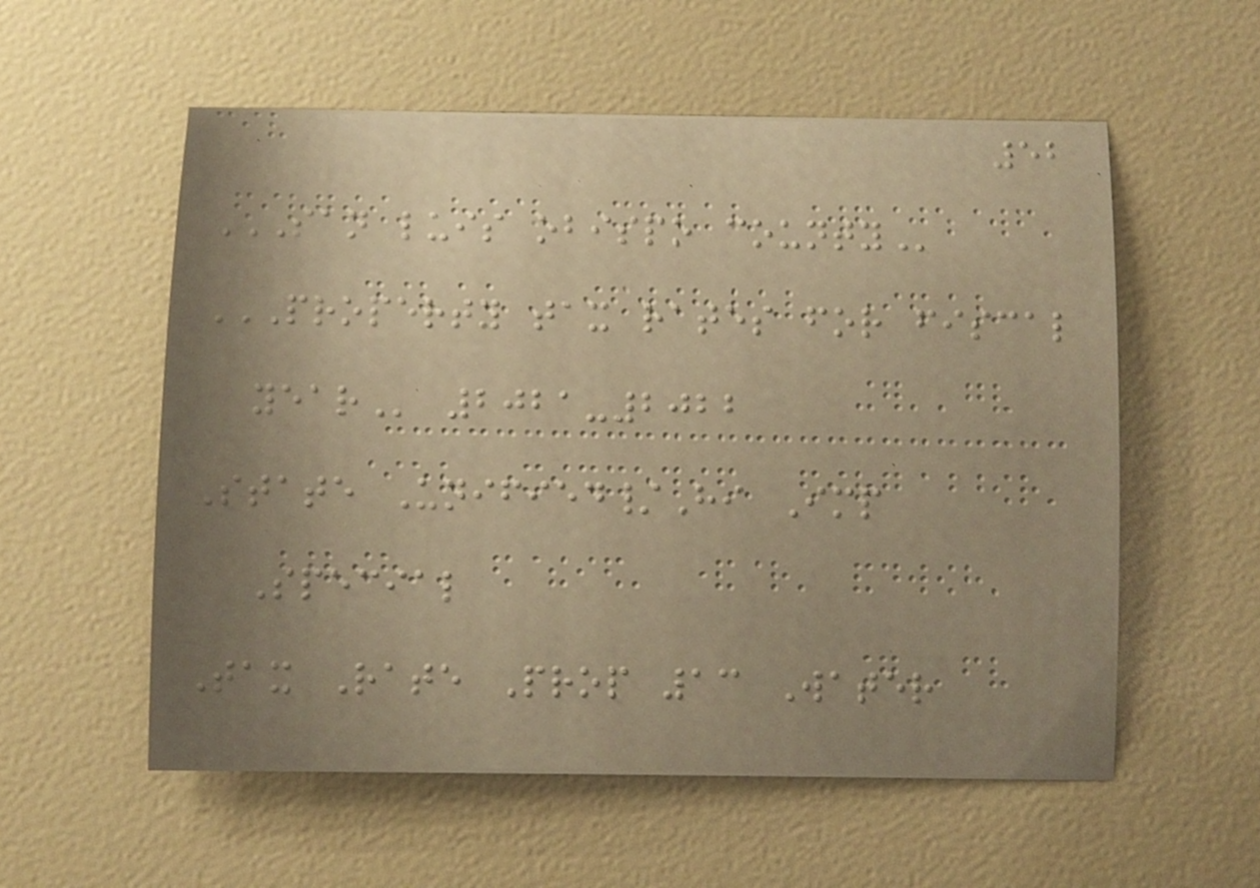52
SAN LUIS OBISPO COUNTY
PROPERTY TAX RATES FOR FISCAL
YEAR 2021-2022
State Unified/Hi Imp
Special
Tax Rate Prop 13 Water
